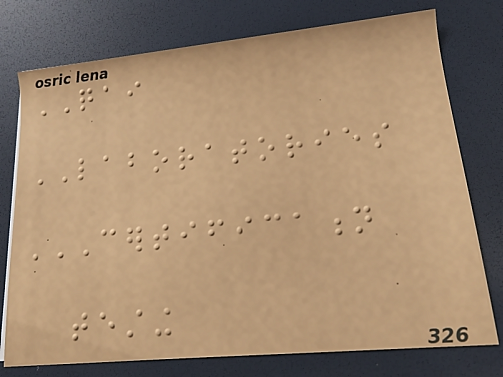QAI
LABORATORIES
CERTIFICATION
TESTING
